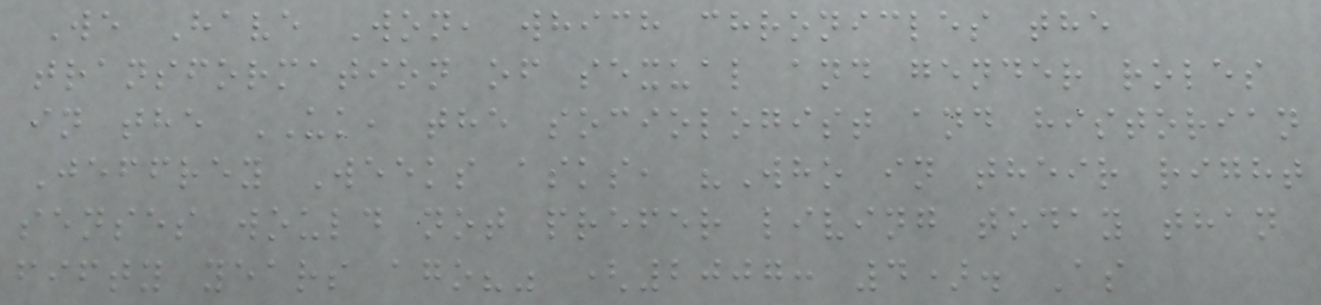We Have Won, which chronicles the
transformation of sexual and gender roles
in the UK, the sociologist and historian
Jeffrey Weeks asks, "Who in their right
senses would not prefer living today than
fifty years ago?" (2007: 4). As
